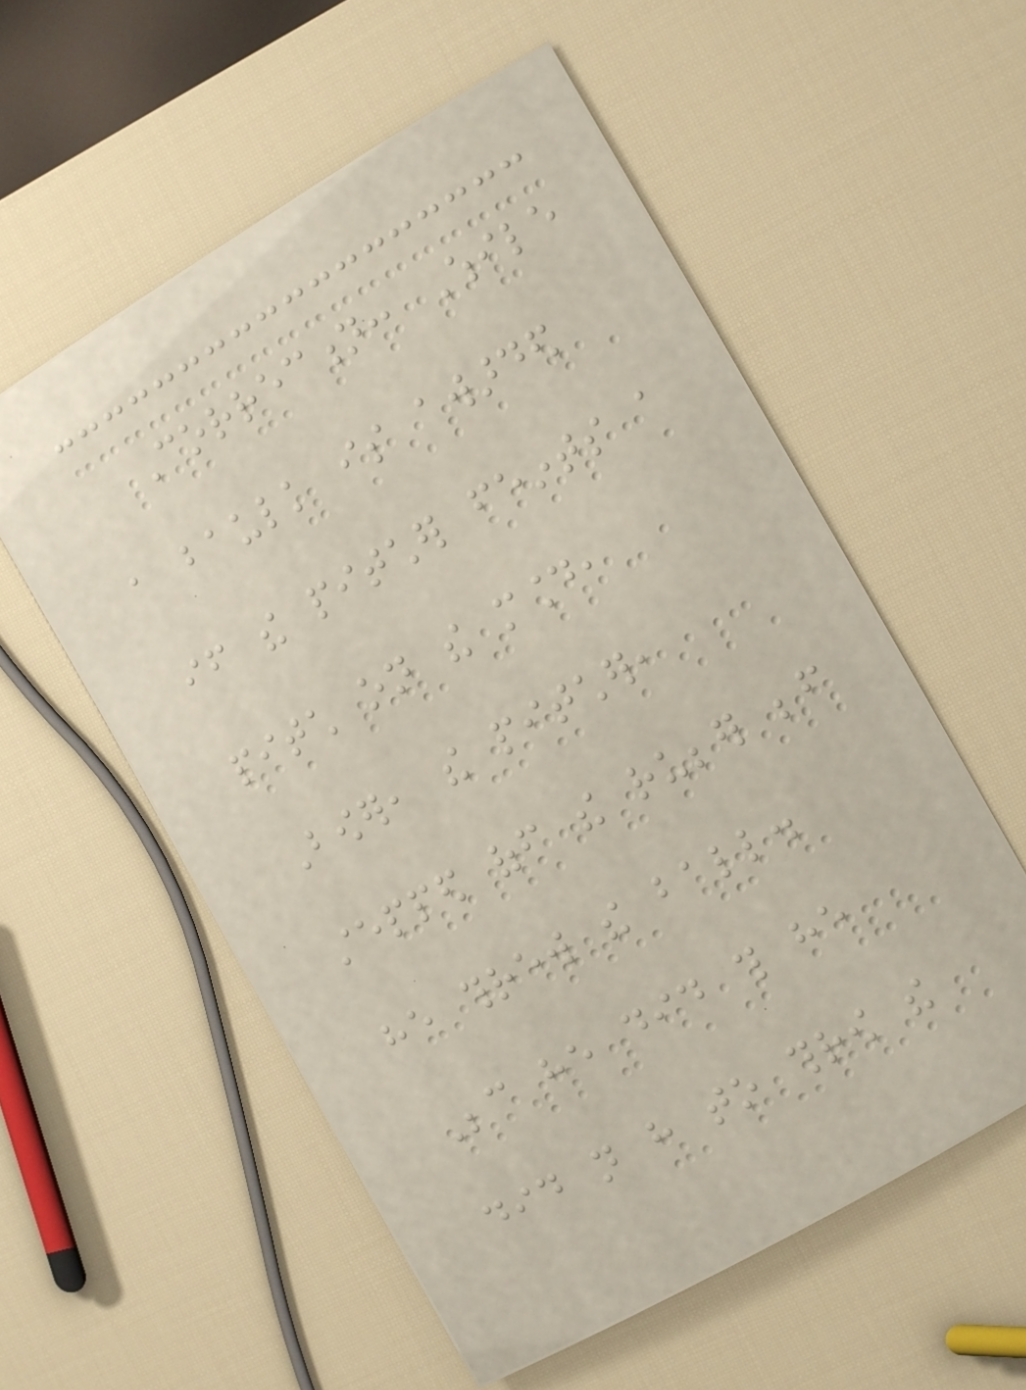Correction: While
a baulk is awarded
if the pitcher feints a
pitch on the mound,
Bower, the pitcher,
stepped off the rubber before
he threw the ball.
Because he did this he
did not have to throw the
